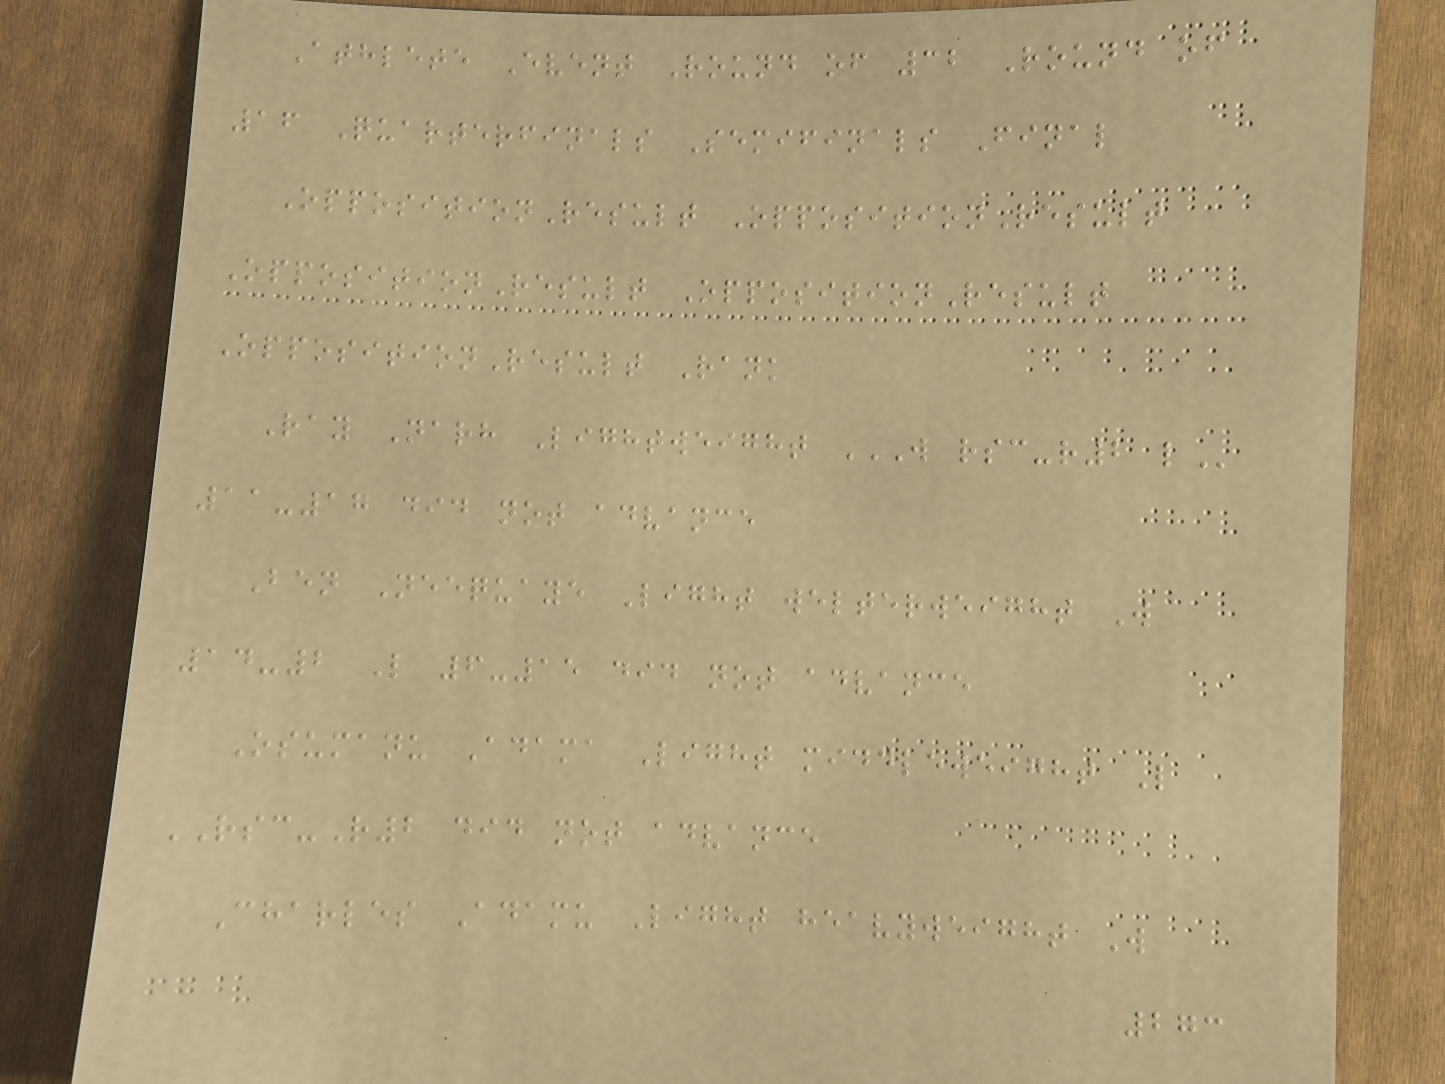Athlete Event Round of 32 Round of
16 Quarterfinals Semifinals Final
OppositionResult OppositionResult
OppositionResult OppositionResult
OppositionResult Rank
Ray Narh Lightweight W RSC-R2 L
11-17 did not advance
Ben Neequaye Light welterweight W
14-2 L 6-15 did not advance
Osumanu Adama Light middleweight L
RSC-R2 did not advance
Charles Adamu Light heavyweight W
273
